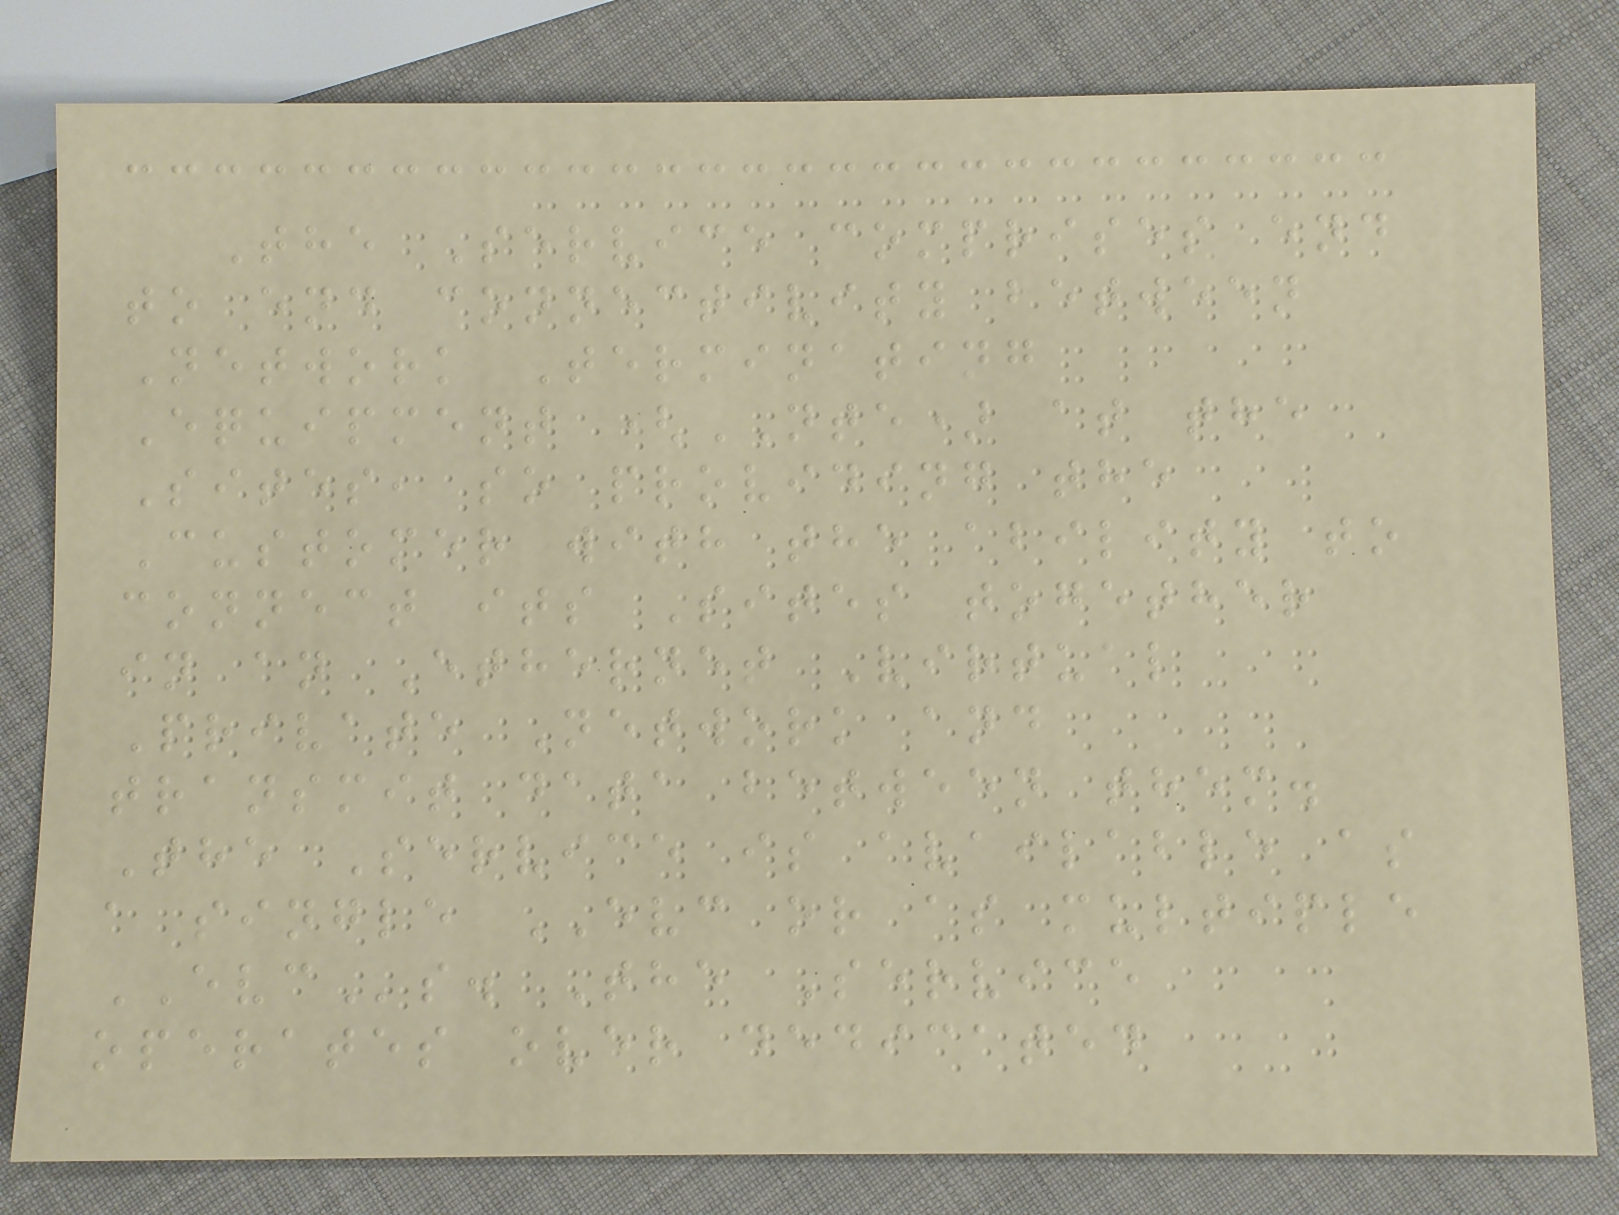The Service comprises end
to end connectivity between
Network Terminating
Equipment (NTE) at the
Sites, so providing the
Customer with the ability to
connect its Sites together
in an Ethernet Virtual
Private Network and
transmit data between them.
The Service is available as
a single EVC or as multiple
EVCs. The Service
operates over dedicated
